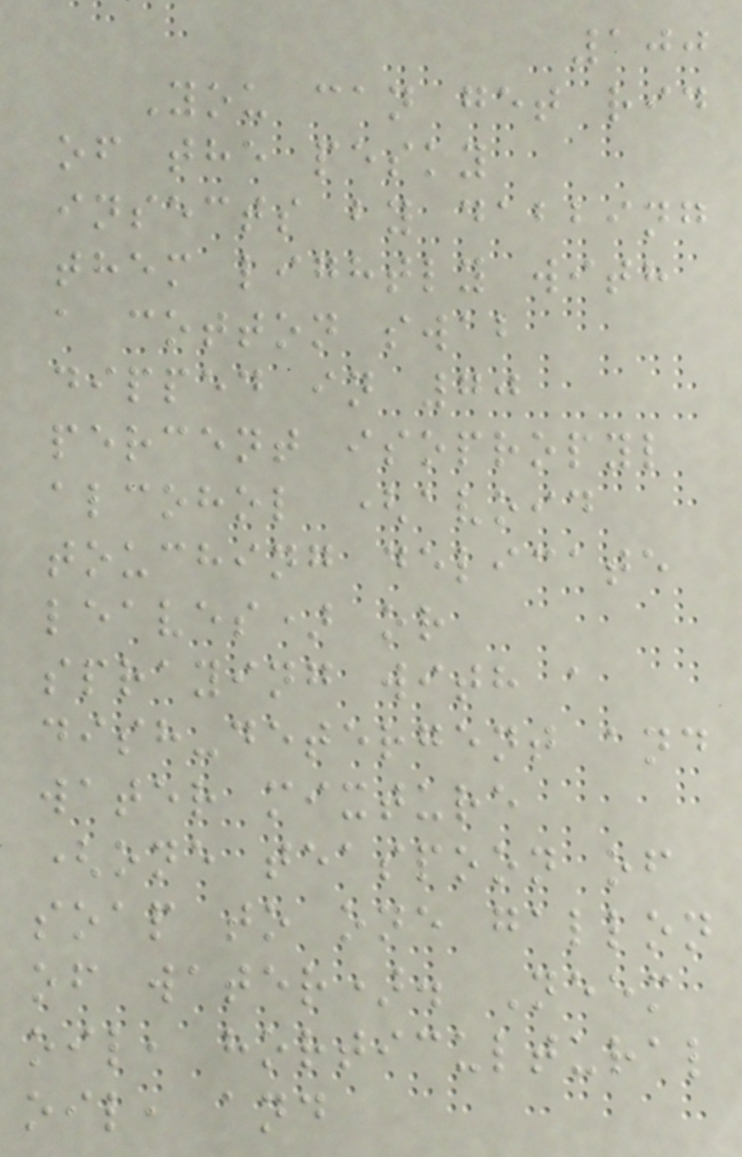100
You can get rid
of the pesky
insects by dabbing
them lightly with
a cotton swab
dipped in 70
percent isopropyl
alcohol (avoid
touching delicate
leaves) or
spraying with a
dish-detergent and
water mixture
(one teaspoon of
soap to one gallon
of water). Neem
oil, horticultural
oil, and
